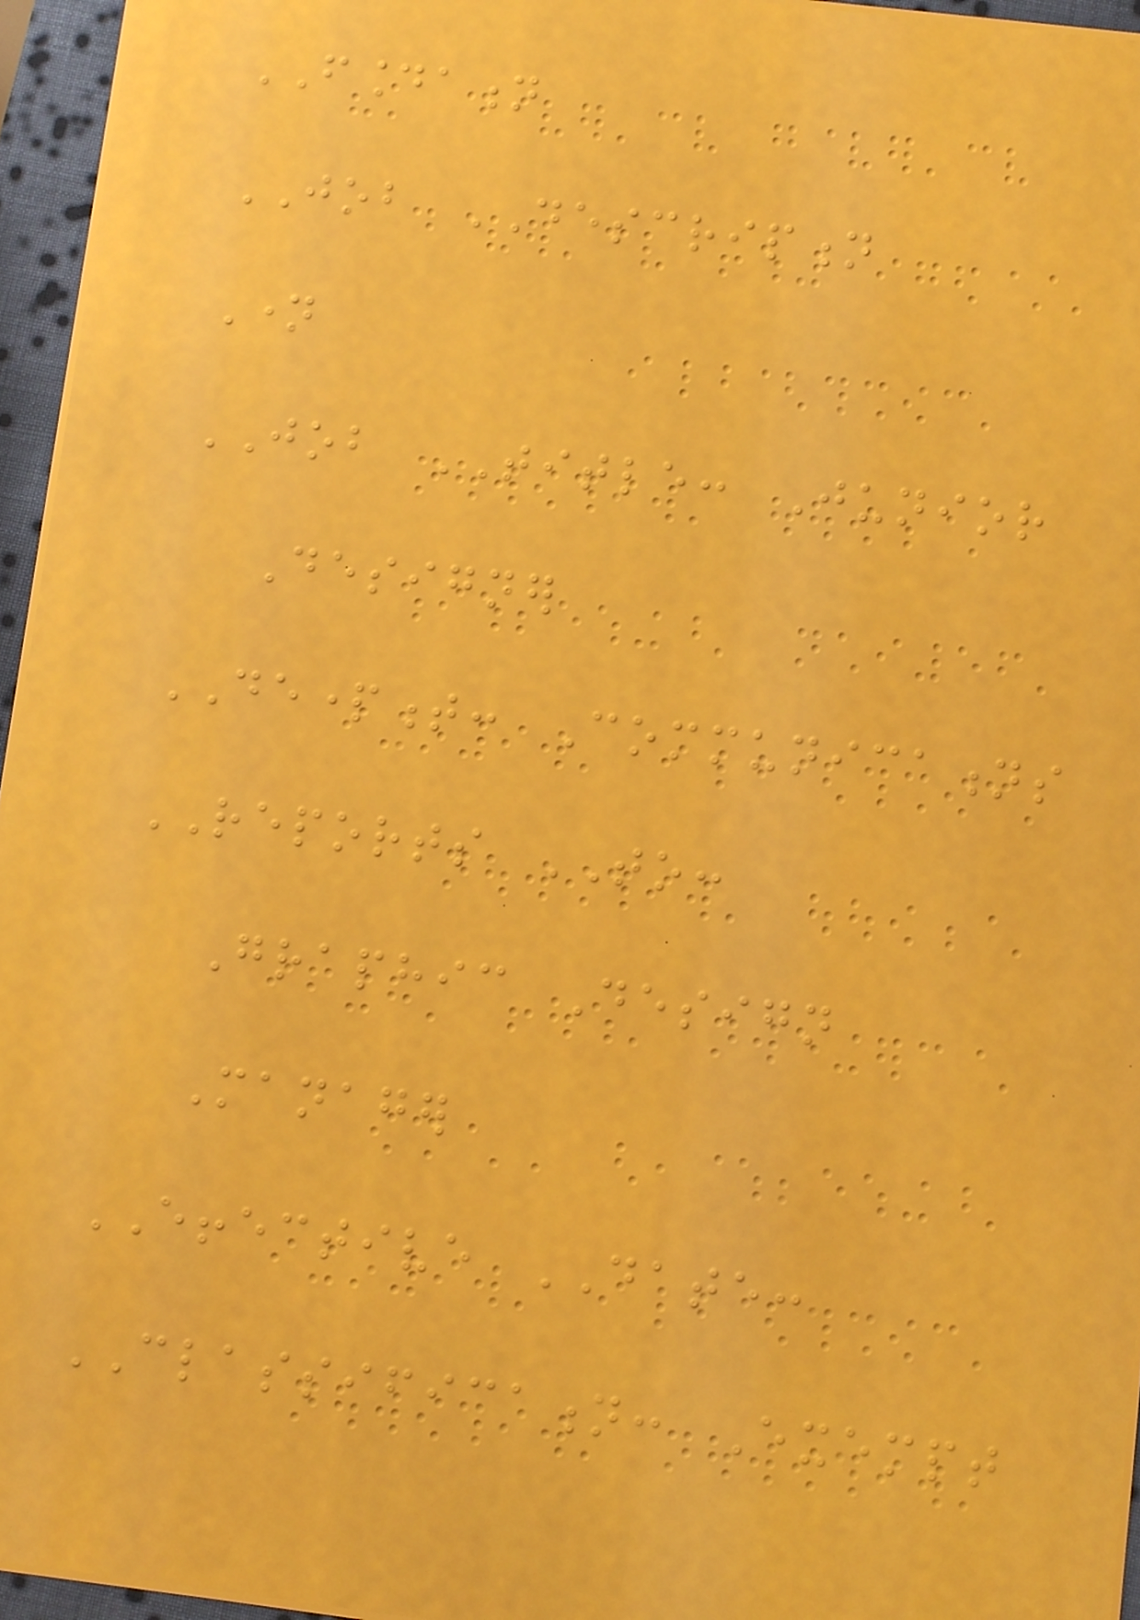FOUNDATION
JOB DESCRIPTION
Name
JOB TITLE: Junior
Designer
DEPARTMENT: Communications
REPORTS TO:
Graphic Design
Manager
EFFECTIVE DATE:
CLASSIFICATION: Exempt
